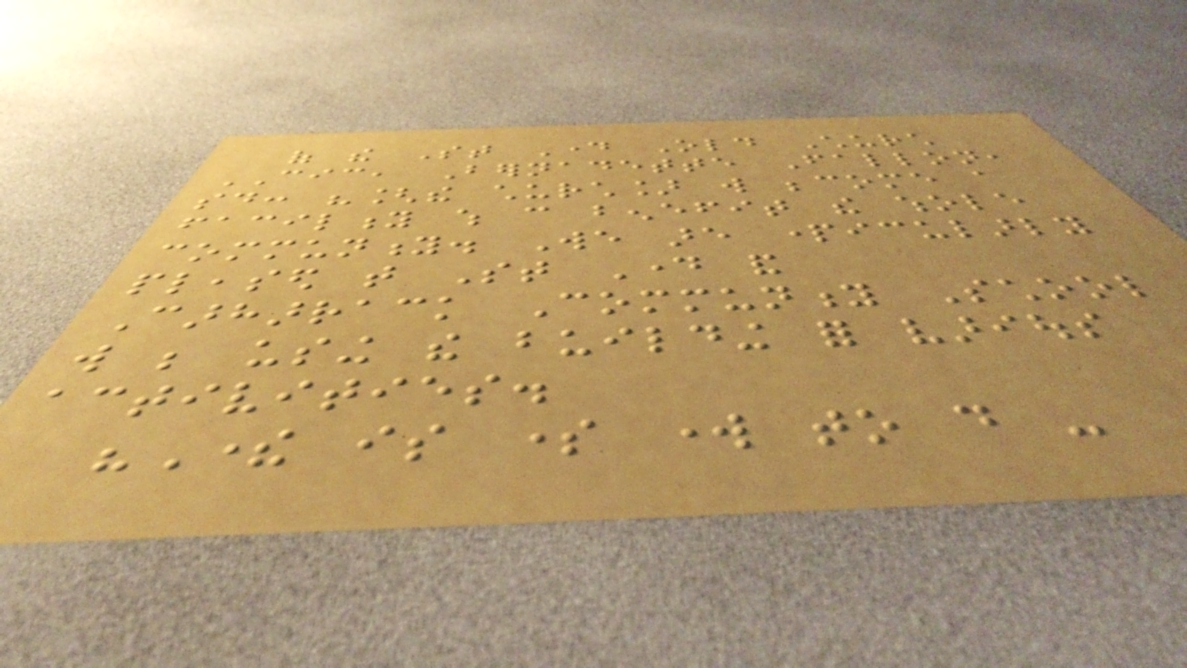of the St Day Old Church
CIC, Bernadette Fallon,
said: "[the church] will become a
facility which can benefit the whole
community. We are particularly
pleased that St Day and
Carharrack Community School
will be using the building for various
activities.
"There is some work to do -
